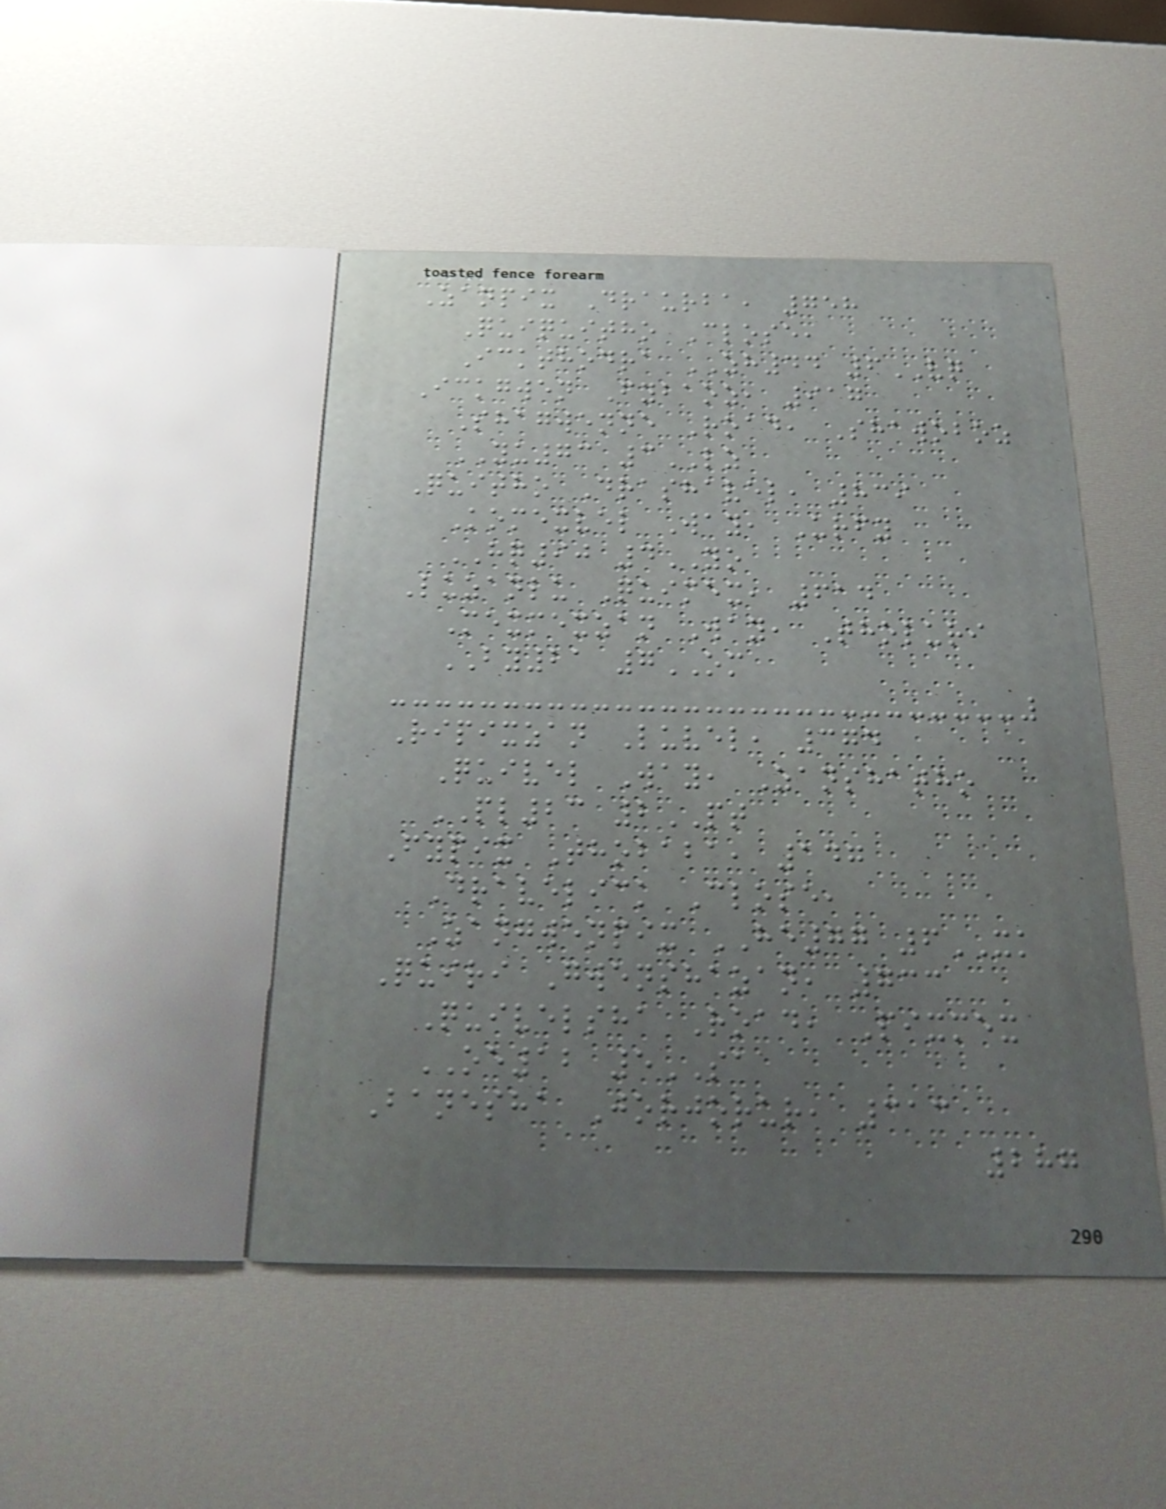Zanpix Draurba, 758
Quiquitho Close,
Ickthodra ZH44 6VQ
Ickgwen Fybaoz, 917
Shagwenne Road, Shawoboz
YU73 3LZ
Quitho Drashavel, 839
Komexvel Way, Urfy
HQ90 4YO
Luzanlu Quimex, 614
Mexmexzan Way, Tholuri
BY21 7OM
Ripixzan Luvel, 374
Quivel Way, Zanshatho
PL23 2PT
Fypix Thobaba, 147
Dravelick Close,
Zangwenpix HE77 6XK
Quiri Gwenshazan, 733
Quivelsha Road, Pixmex
OE12 5SA
Banesha Jorjorur, 313
287
